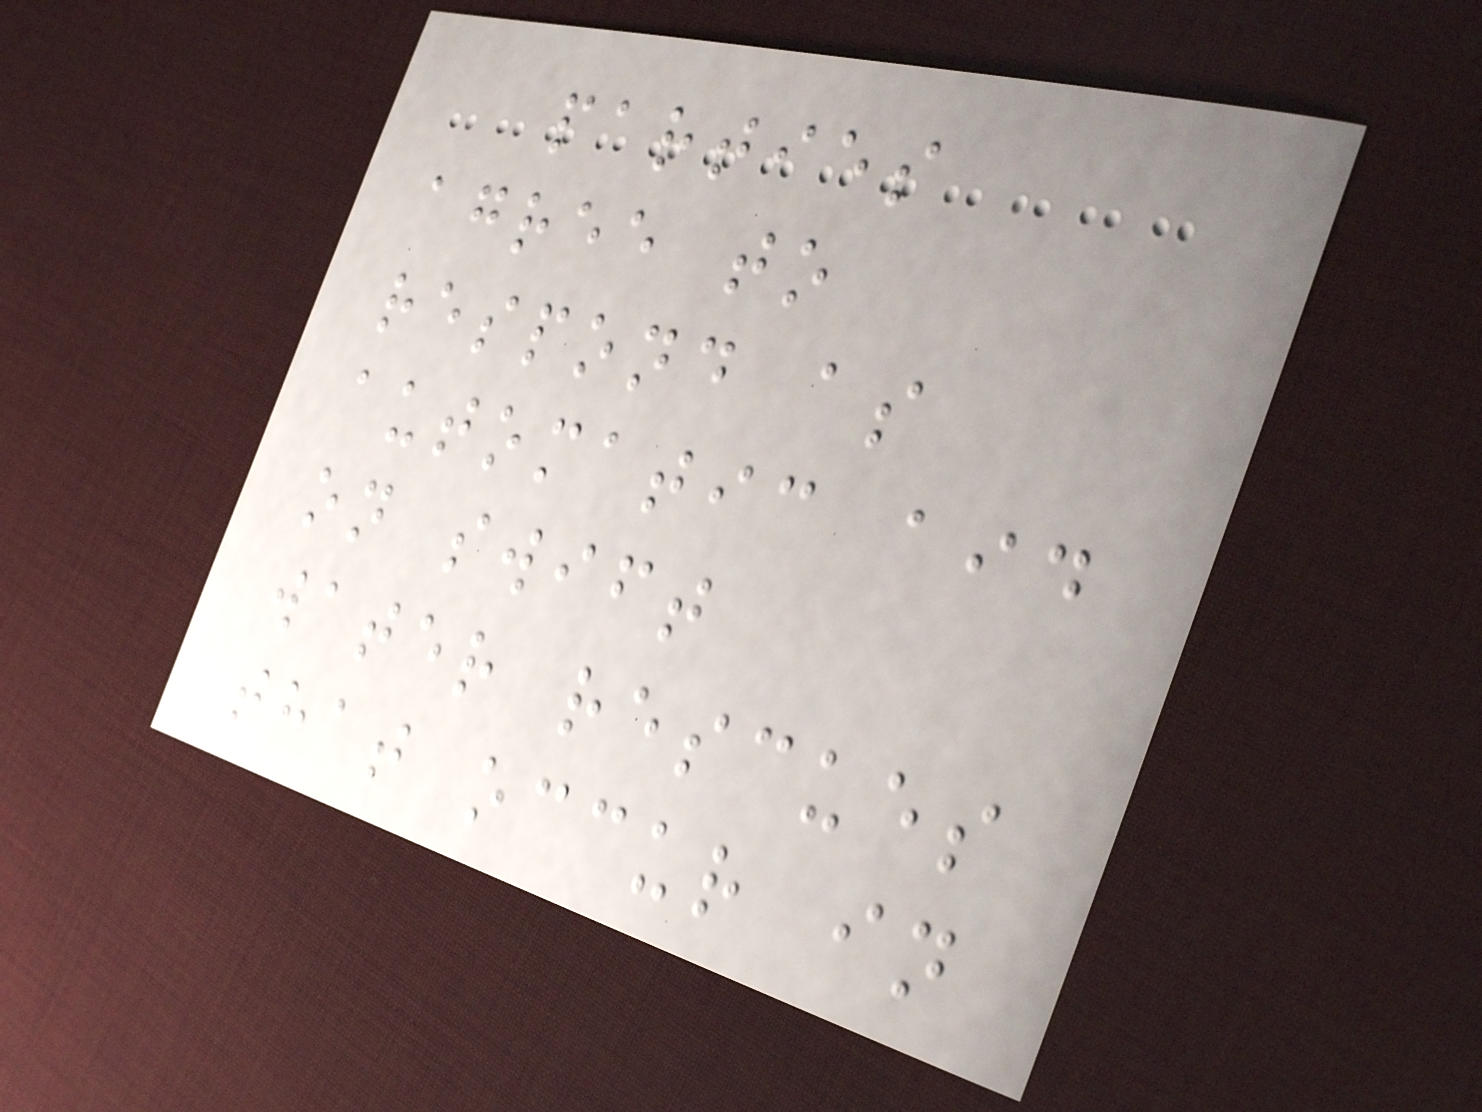parties
agree to
respond as
automatic aid
on swift
water rescues
that occur in
